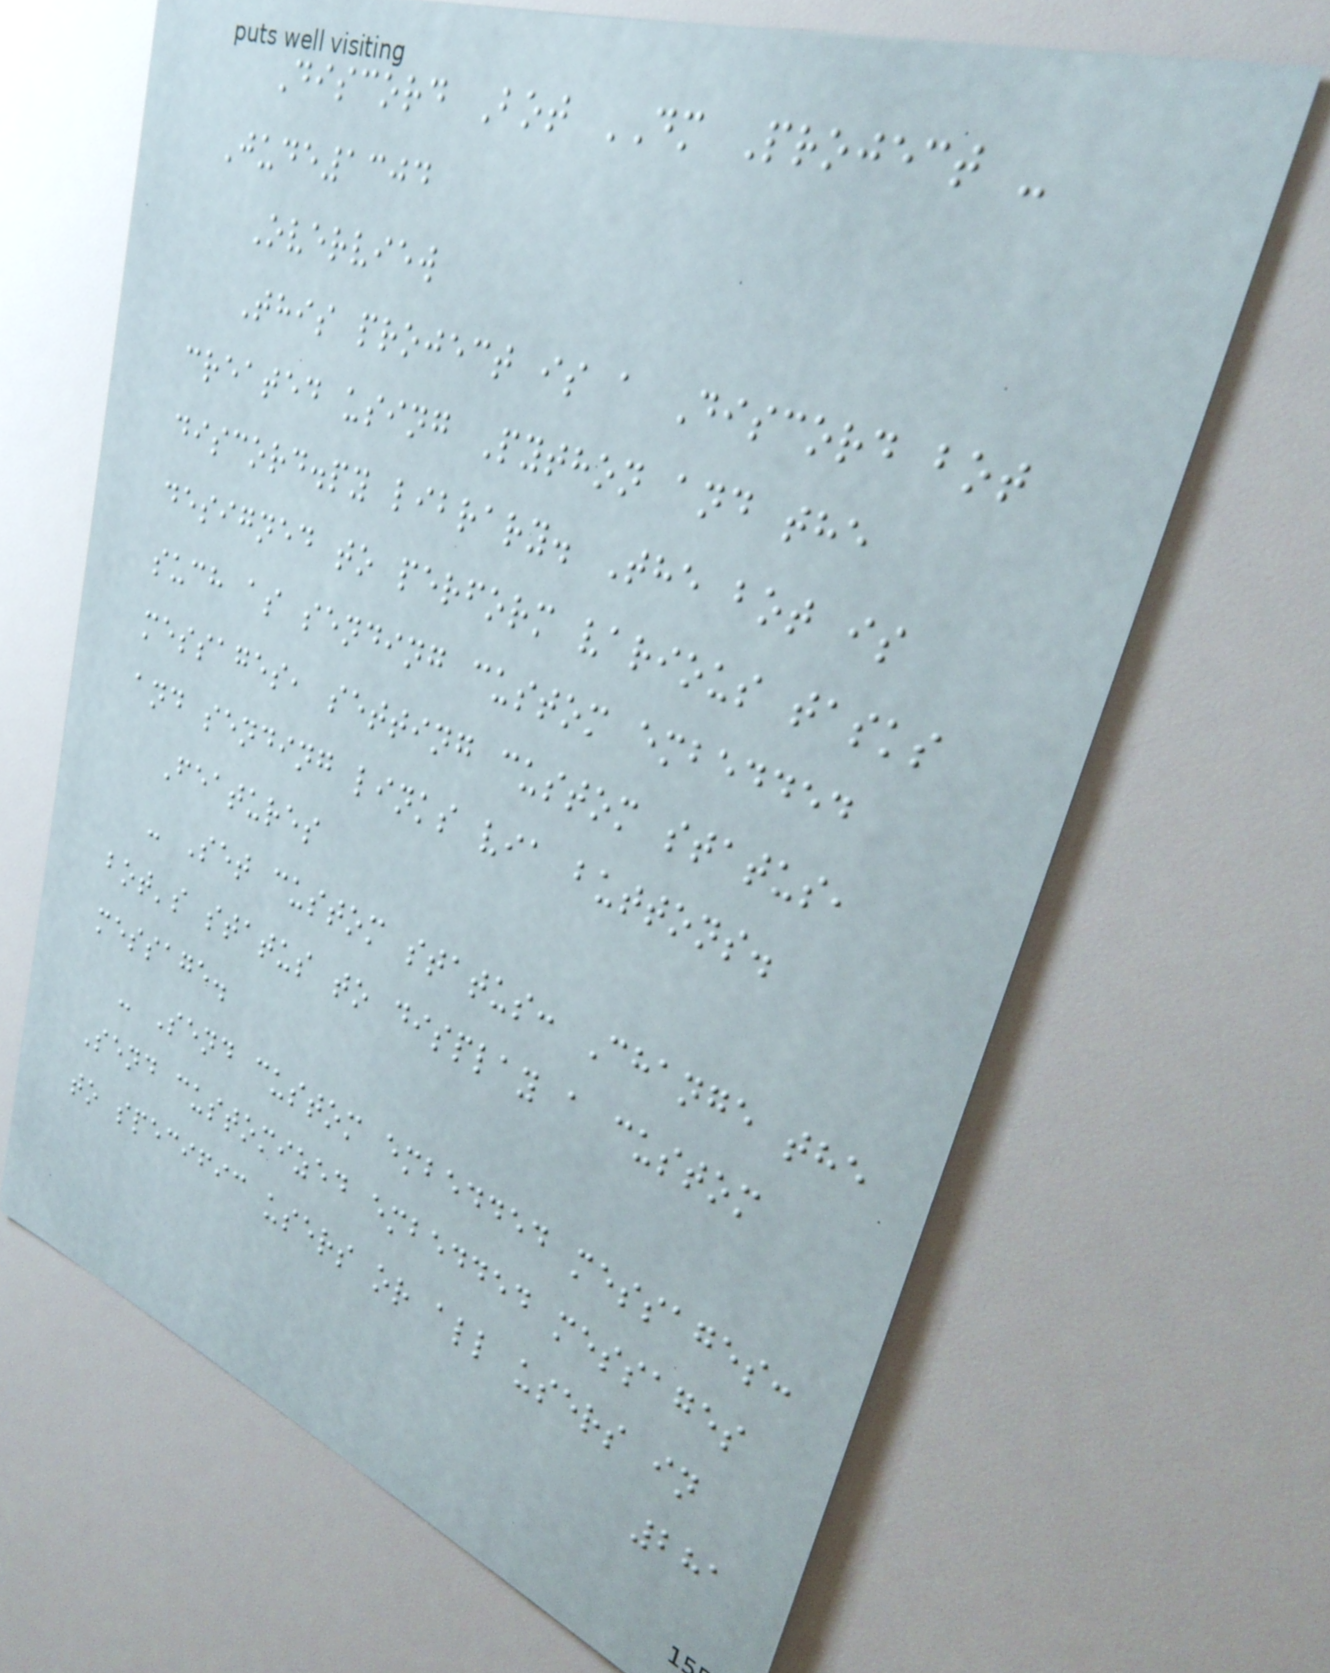Discord Bot DM Project -
Jude1304
Overview
This project is a Discord bot
created using Python and the
discord.py library. The bot is
designed to perform various tasks
such as sending custom embedded
messages, setting custom status,
and sending links via buttons.
Features
- Set custom status: Change the
bot's status to display a custom
message.
- Send custom embedded messages:
Send customized embedded messages
to specific users or all users in
281
